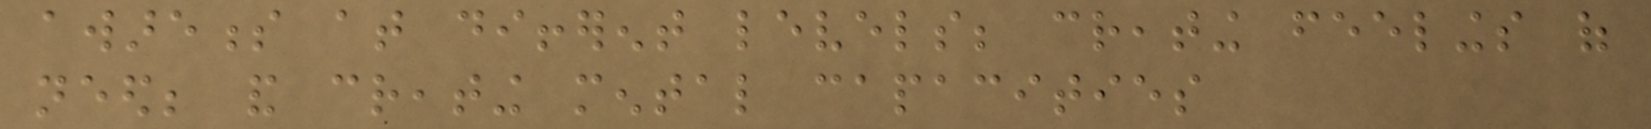awareness at different levels; creating feelings of
need; and creating mental capacities
